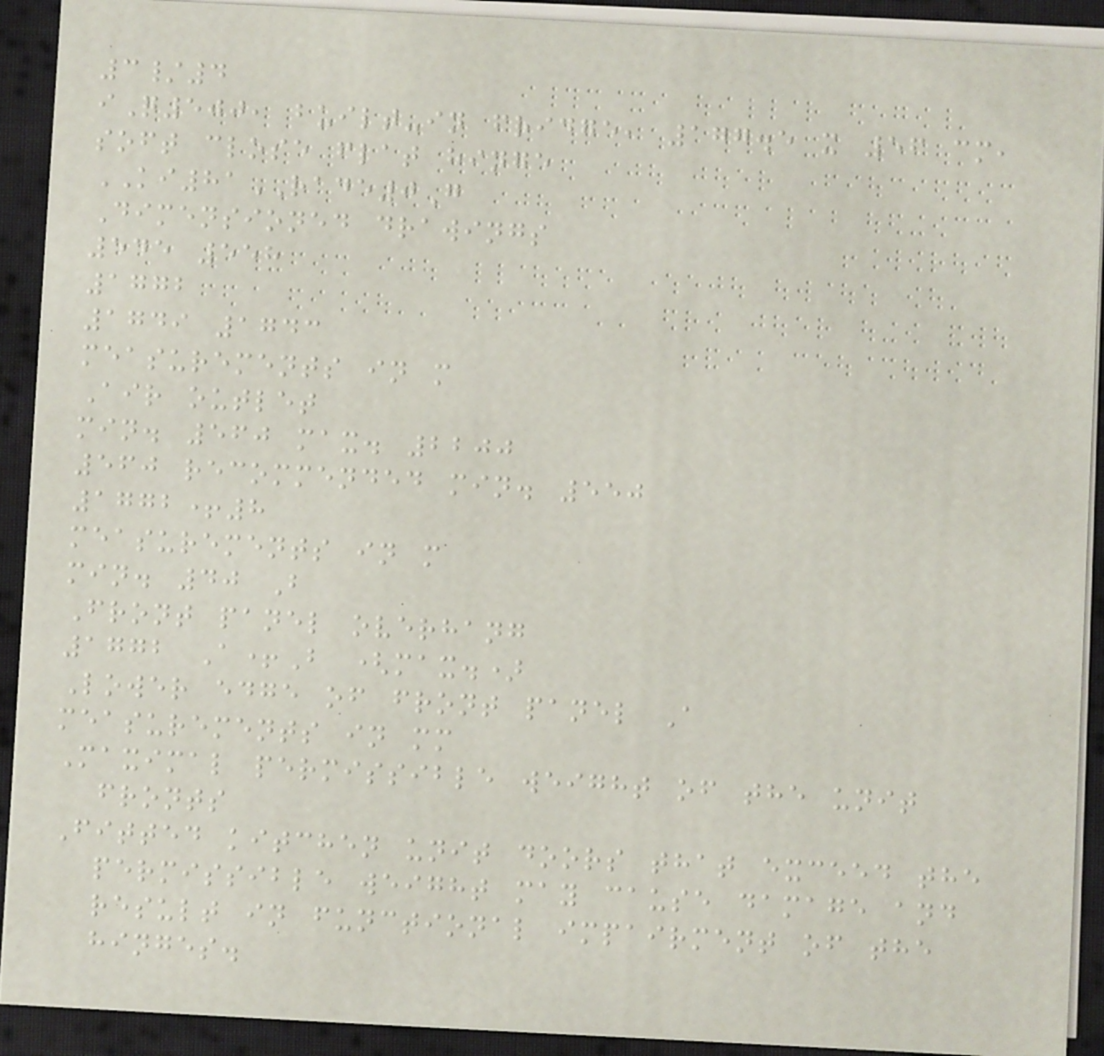3/4
iQ500, built-in fridge, 177.5 x 56 cm,
soft close flat hinge
KI81RADE0G
Dimensioned drawings
545 558
1772
1749 1743
measurements in m
Air outlet
min. 560 max. 2200
560 recommended min. 550
1772+8
measurements in m
min. 40 B
Front panel overhang
1772 A+B (max.)
Lower edge of front panel A
measurements in mm
Maximal permissible weight of the unit
fronts
Fitted kitchen unit doors that exceed the
permissible weight may cause damage and
result in functional impairment of the
hinges.
